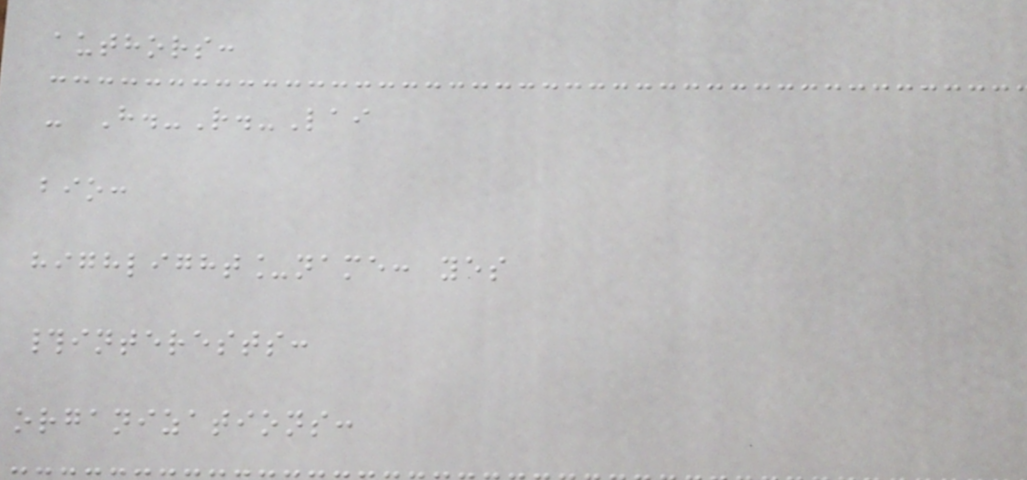authors:
- H.-R.-Lai
bio:
highlight_name: yes
#interests:
organizations:
